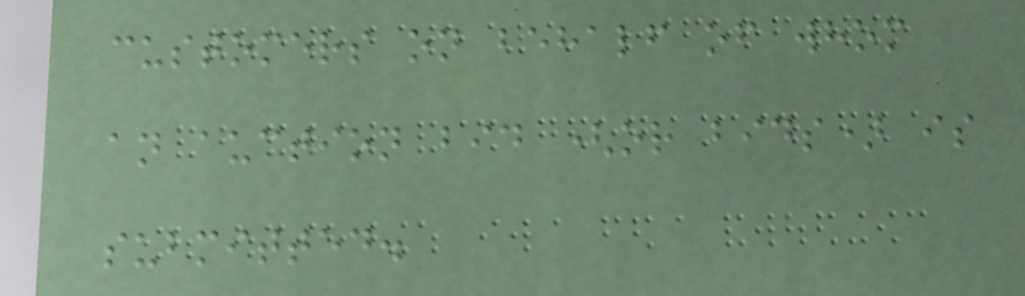customers on behalf of whom
an auction bid (or bids) is
submitted.
